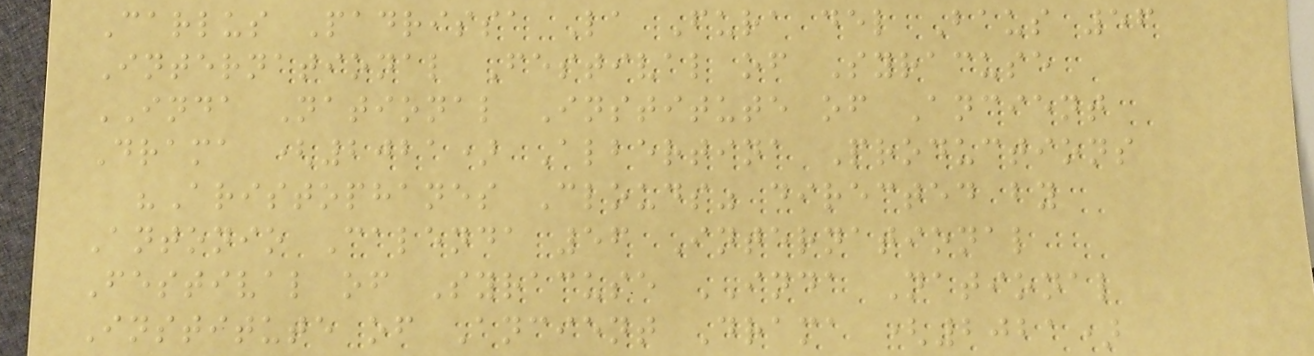Carlus Padrissa La Fura del Baus 56
International Festival of Syracuse
INDA National Institute of Ancient
Drama (2021) Albertina Productions
"Aristophanes Clouds" directed by
Antonio Calenda 56 International
Festival of Syracuse INDA National
Institute of Ancient Drama (2021)
